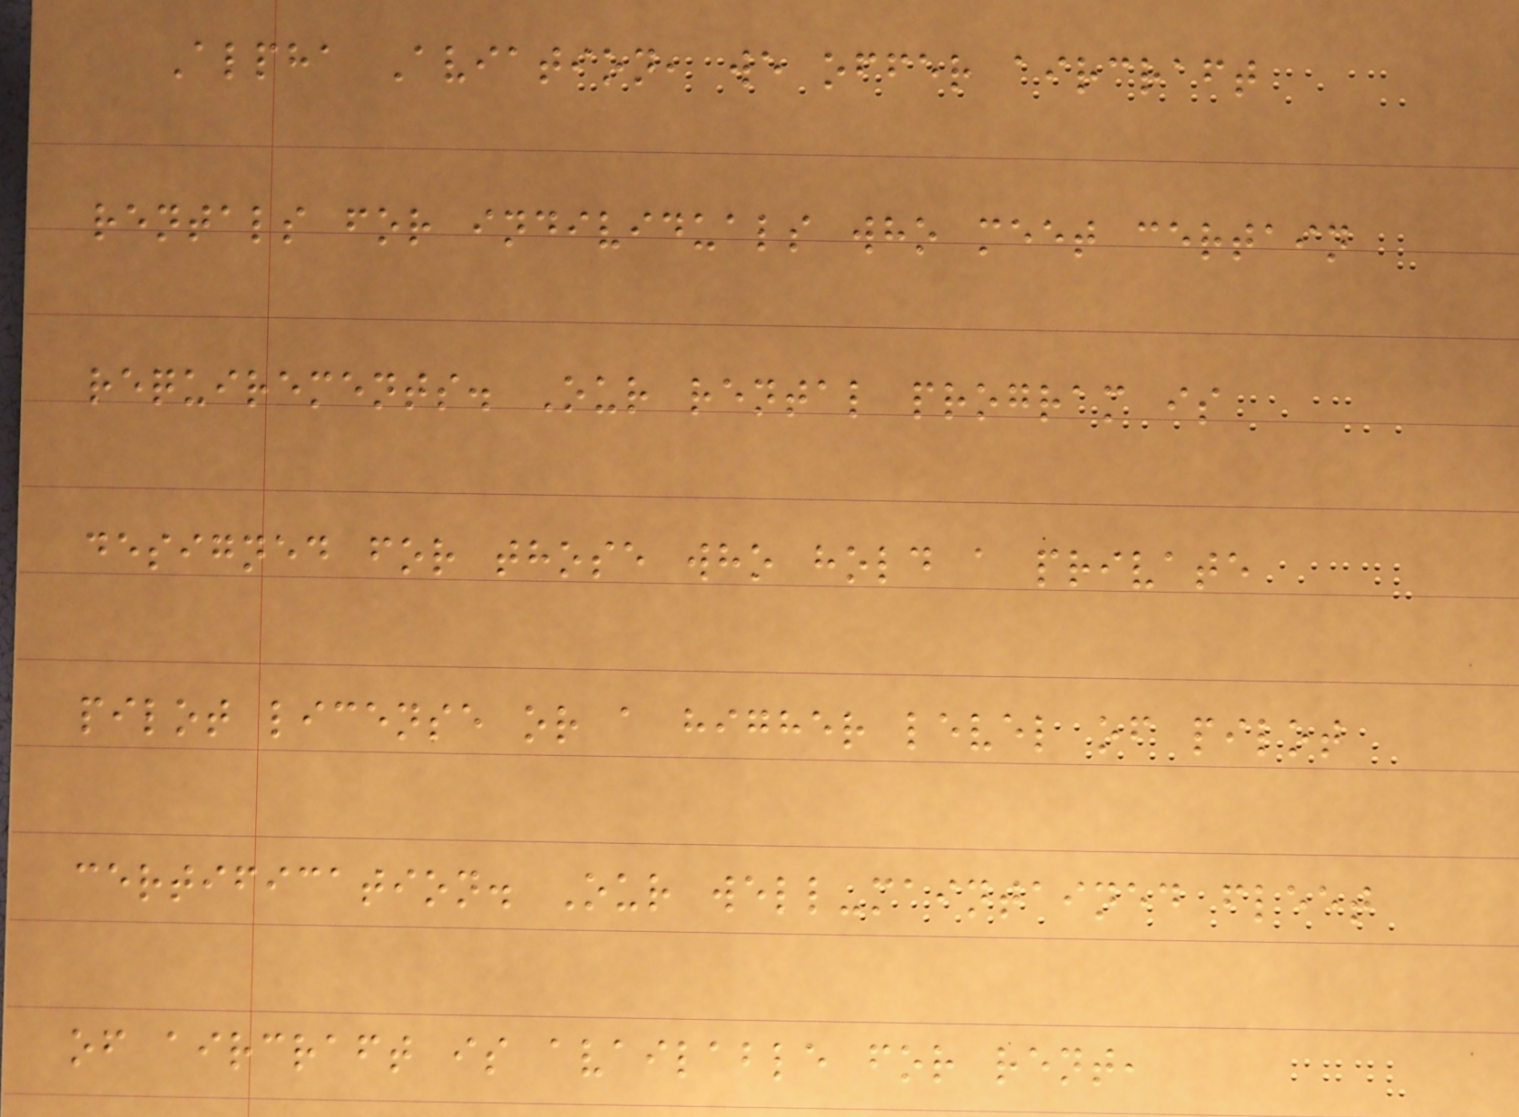Alpha Aviation, we offer aircraft
rentals for individuals who meet certain
requirements. Our rental program is
designed for those who hold a private
pilot license or a higher level of pilot
certification. Our well-maintained fleet
of aircraft is available for rent,
